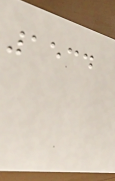1534
